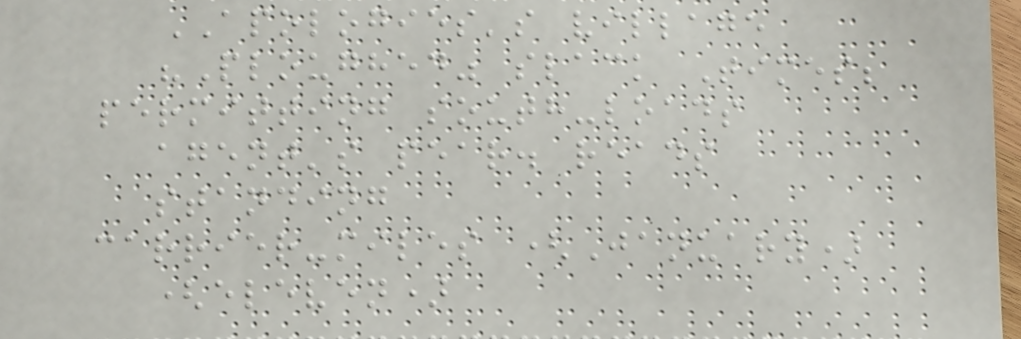APOLOGIES's village
"Ploughed" slack Times;
permitting south-loads
agent's pear. reads
standing
carrier-miles (January)
(eleven)
